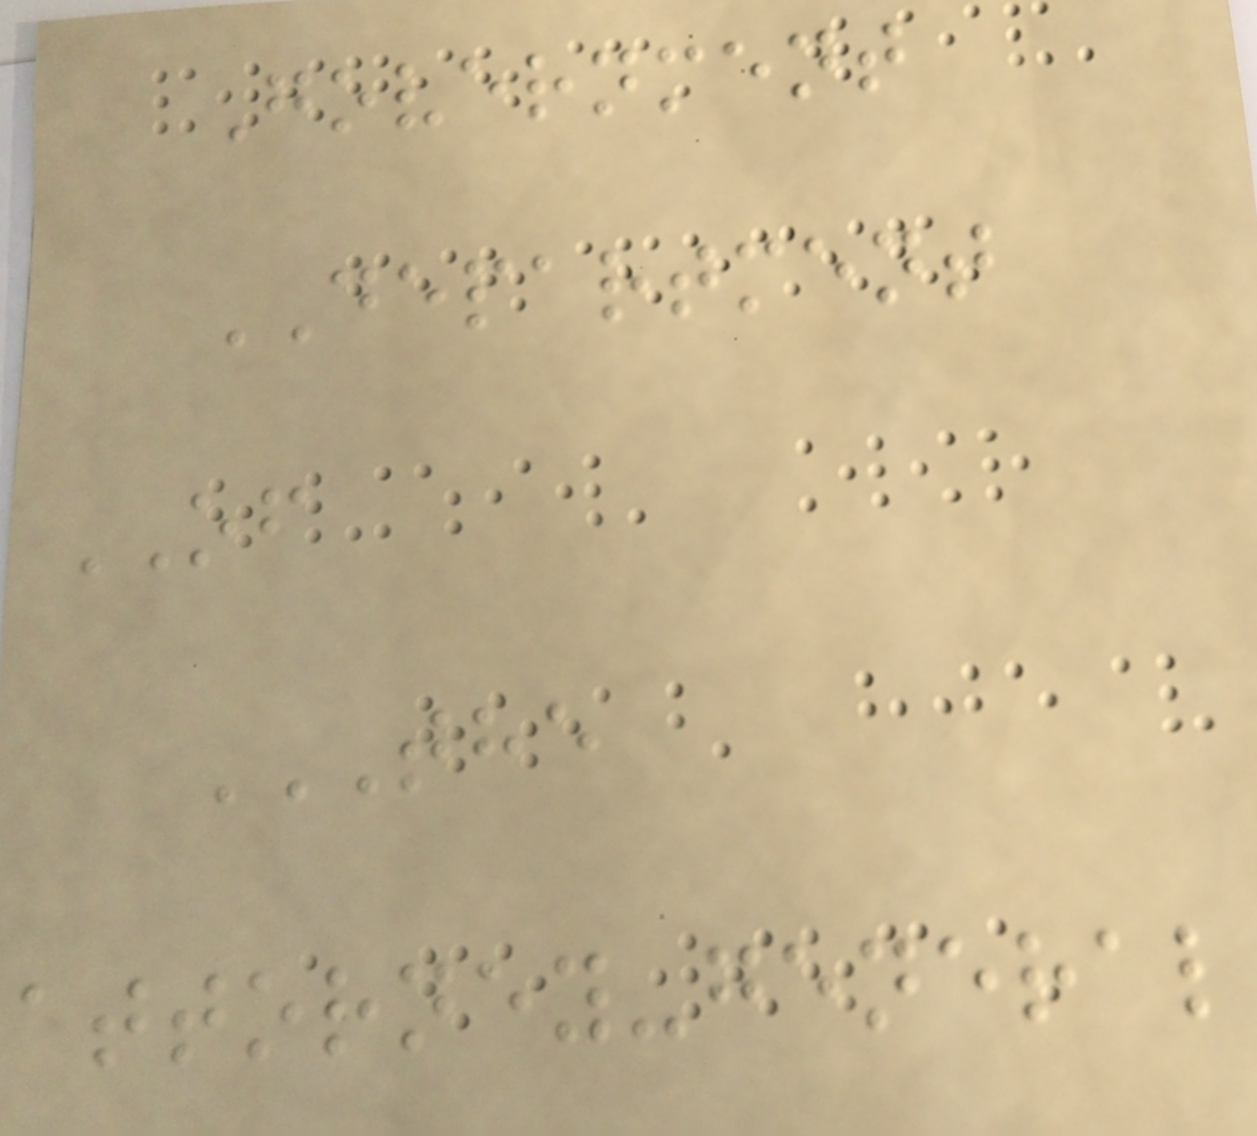Government
DEPARTMENT
OF
THE
ATTORNEY-GENERAL
